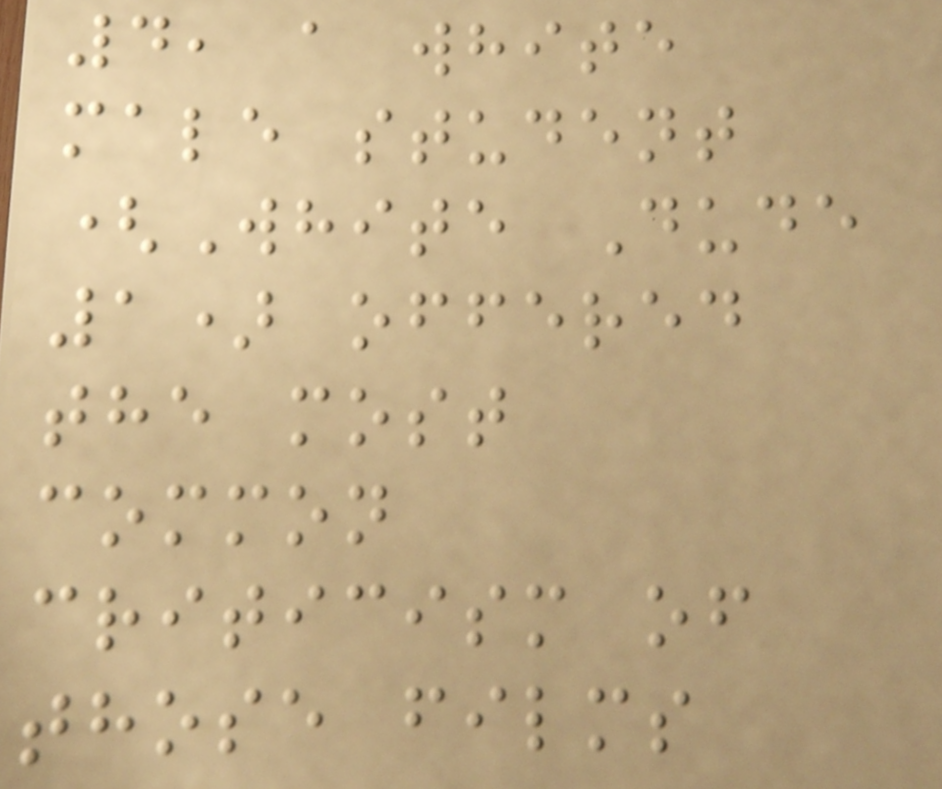4, a white
male student
(White Dude
1) offered
the most
common
criticism of
those films
